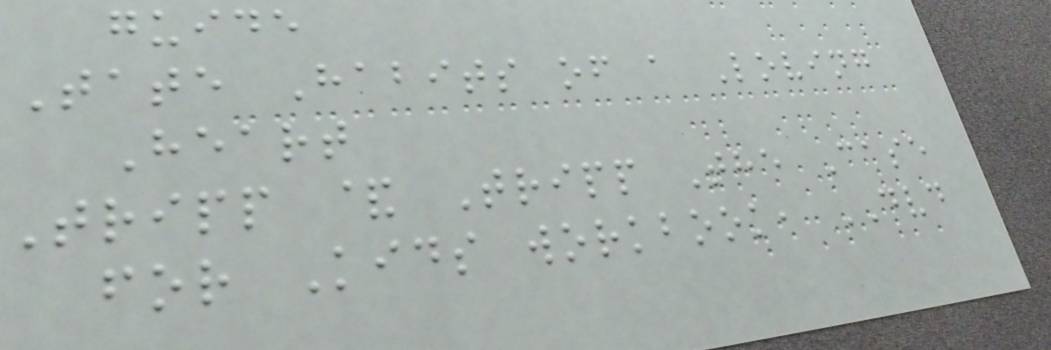guide
Tate Habits of a Loving
Heart
Tripp & Tripp The Case
for Kids workbook, DVD
